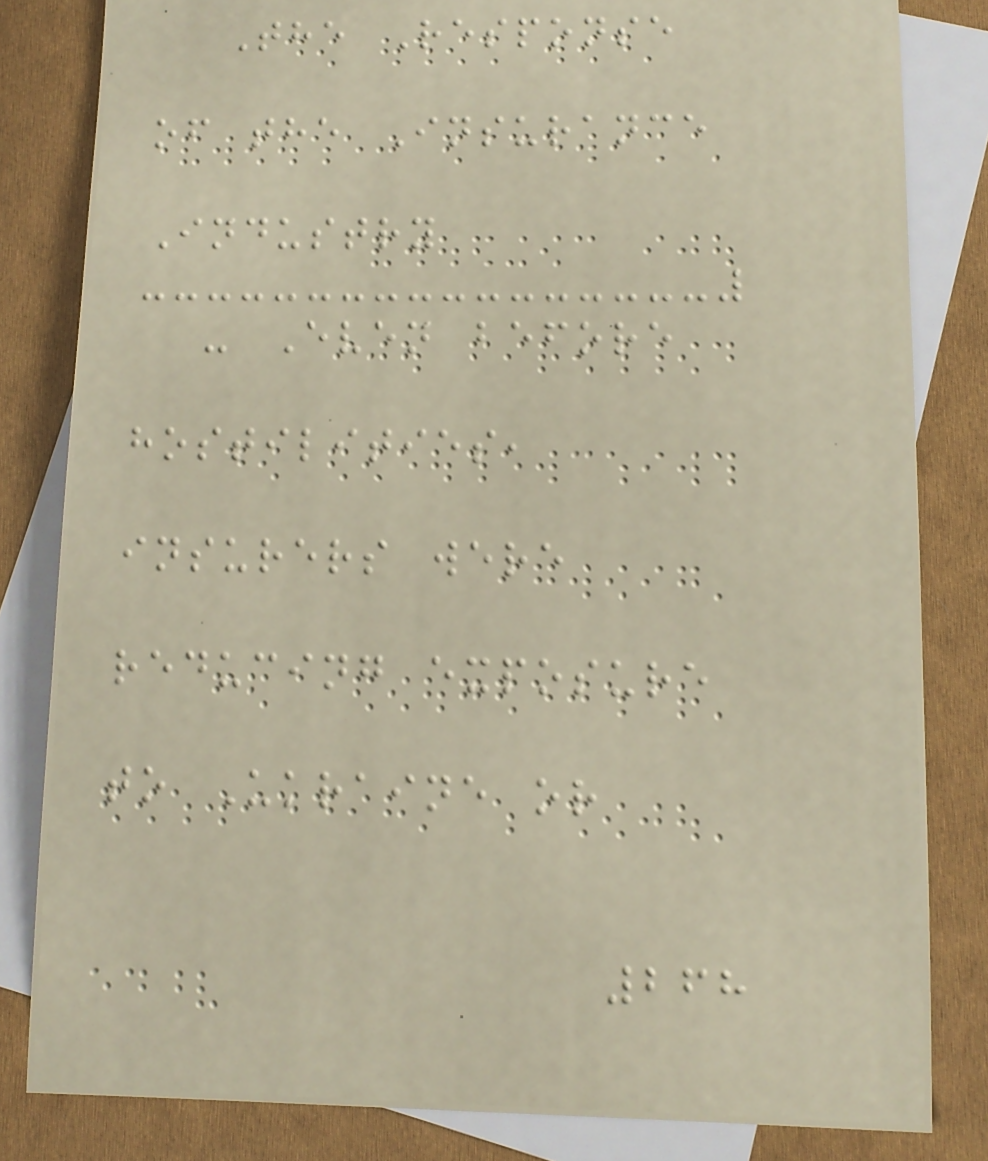The Response
of the Insurance
Industry
- Even before
hostilities,
insurers were
reducing exposure
to Ukraine or
268
